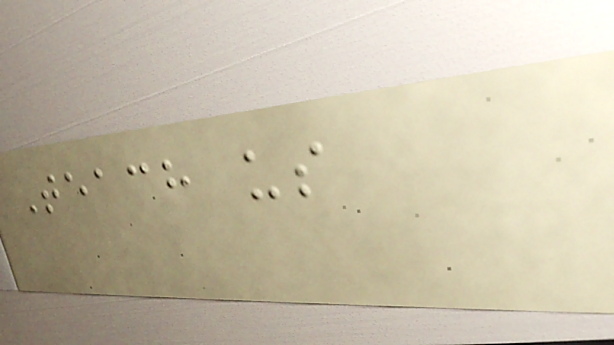Teach us
